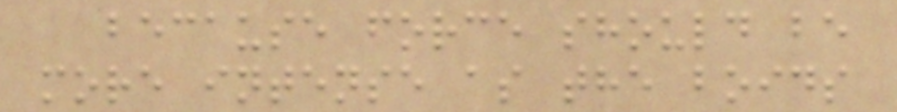because force should be
more intense as the boids
